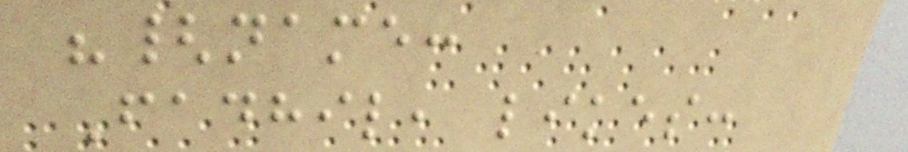"{name:
Fadhil, likes:
